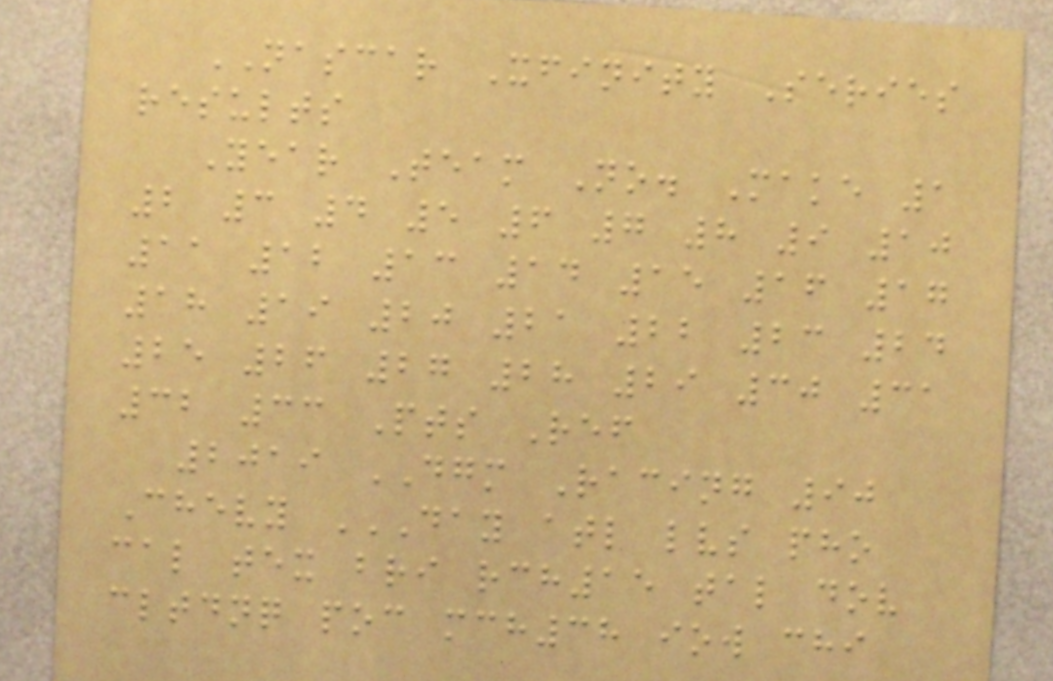NASCAR Xfinity Series
results
Year Team No. Make 1
2 3 4 5 6 7 8 9 10
11 12 13 14 15 16 17
18 19 20 21 22 23 24
25 26 27 28 29 30 31
32 33 Pts Ref
2019 DGM Racing 90
Chevy DAY ATL LVS PHO
CAL TEX BRI RCH15 TAL DOV
CLTDNQ POC MCH38 IOW CHI
